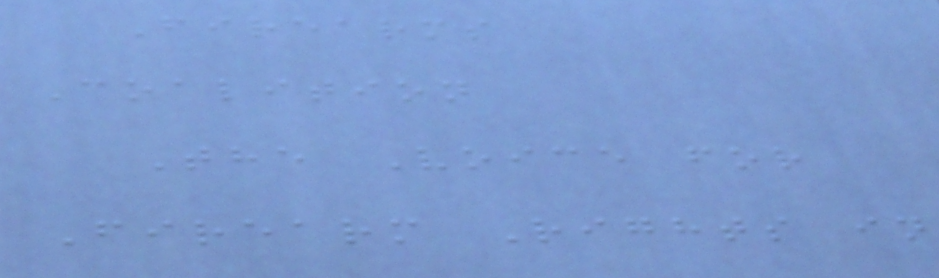Firearms
Coalition
The Voice for
Firearm Rights in
